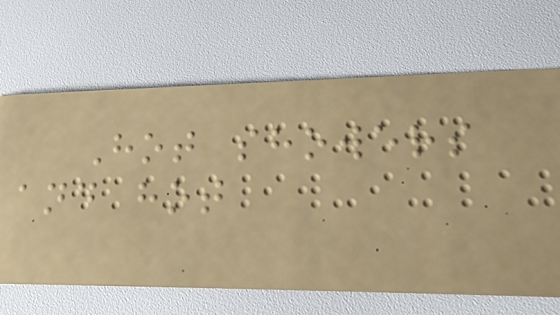Hot showers
and hot
